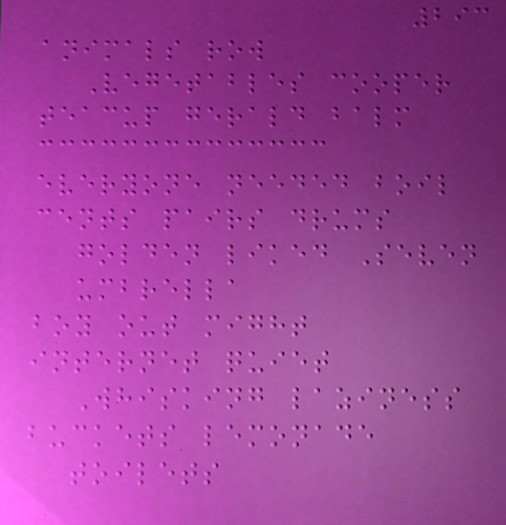293
animals row
Vegetables cooper
teacup gerald balm
everyone needed boil
cents pairs drums
golden liked Seven
umbrella
boy out might
internet quiet
Whisking laziness
buckets lemonade
toilets
